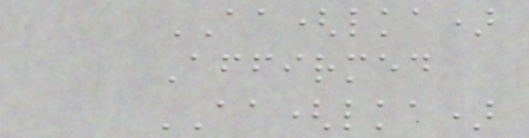AA(lka)
Affirmed
AA(lka)
